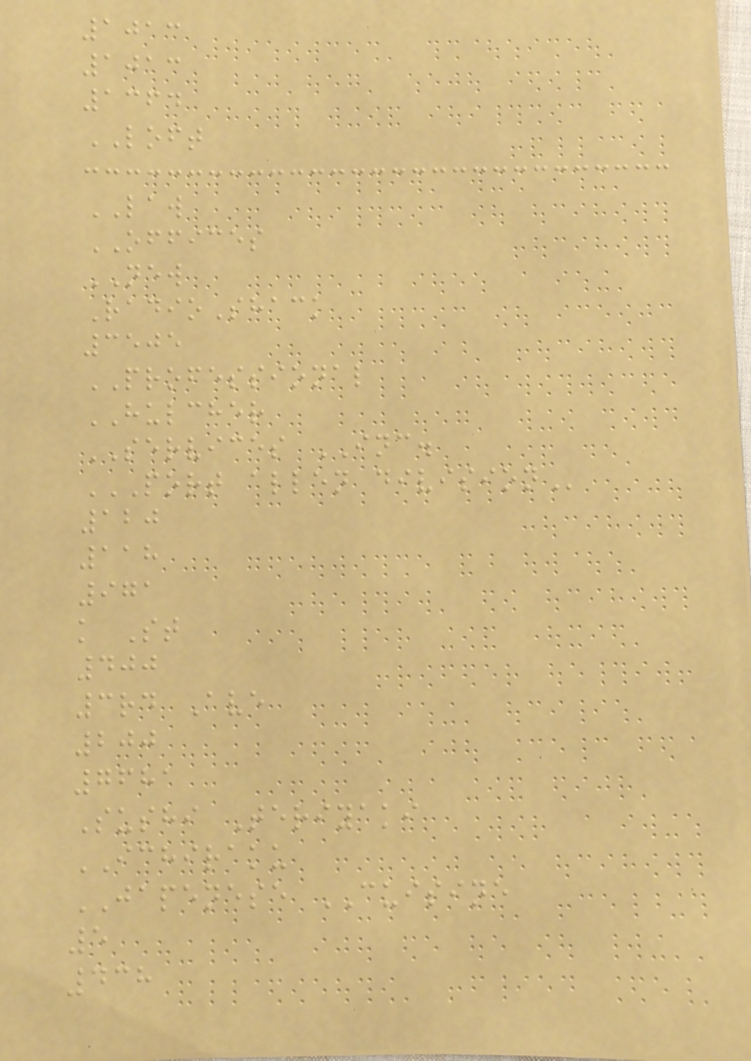1013
1013
1364
LOFT
LAW
OFFICES
NEW
RadioShack
3505
PROFESSIONAL
HULCHER
SERVICES INC.
PORT ALLEN DIVISION
120
118
971
k St
400
3rd Ave
200
7681
Sushi Teriyaki
ICHIRAKU
JAPENESE CUISINE
5
438
